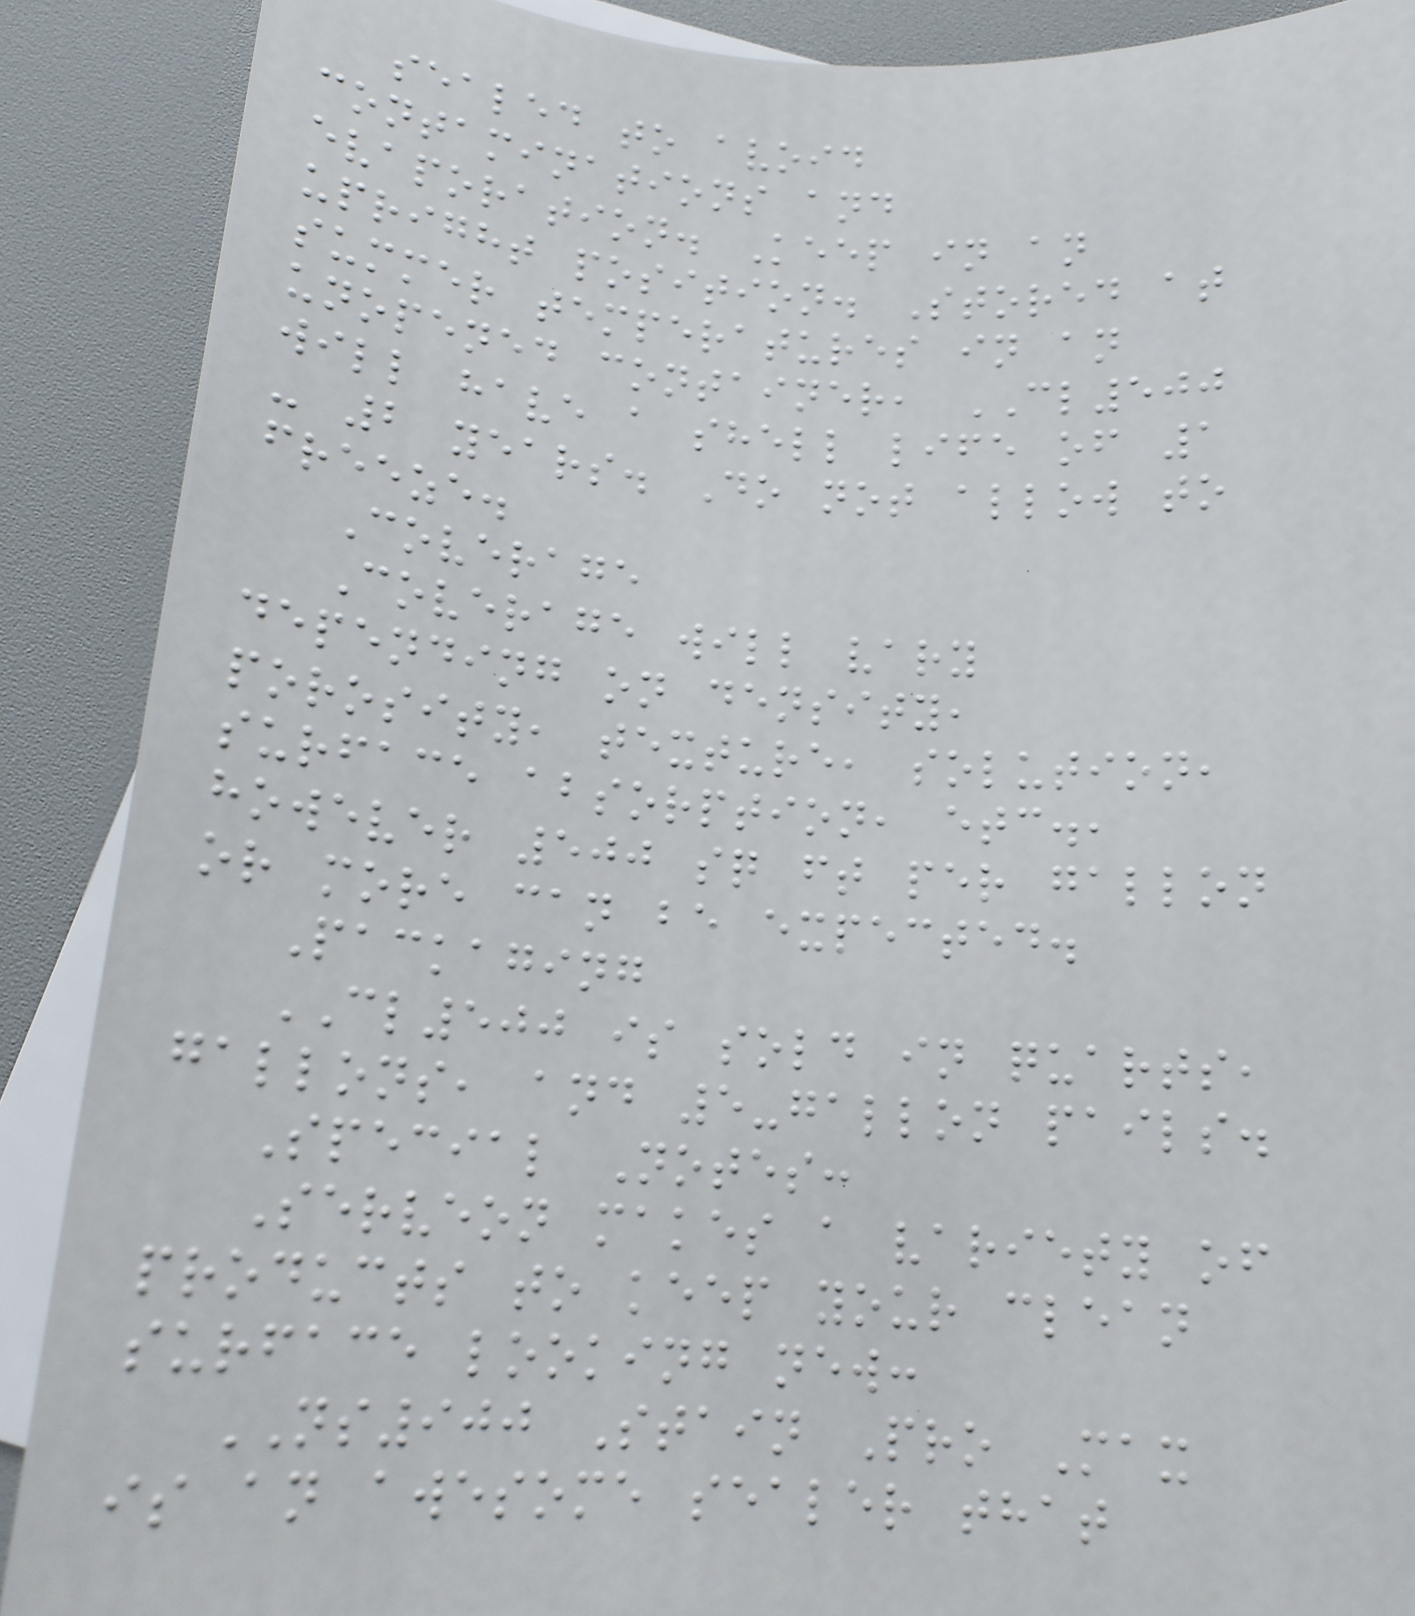sealed to avoid
contaminations and
evaporation. Keep in an
upright position. Stored at
summer temperatures in an
unopened container, CL500
will have a shell life of 1
- 2 years. Do not allow to
freeze.
Coverage
Coverage will vary
depending on density,
porosity, texture, solution,
surface absorption, etc.,
however 500 sq ft per gallon
or more can be expected.
Packaging
CL500 is sold in quarts,
gallons, and 5-gallon pails.
Special Notes:
Serveon makes a variety of
products to keep your clean
surface looking new:
NS900 Stain Pro Max
is an awesome sealer that
